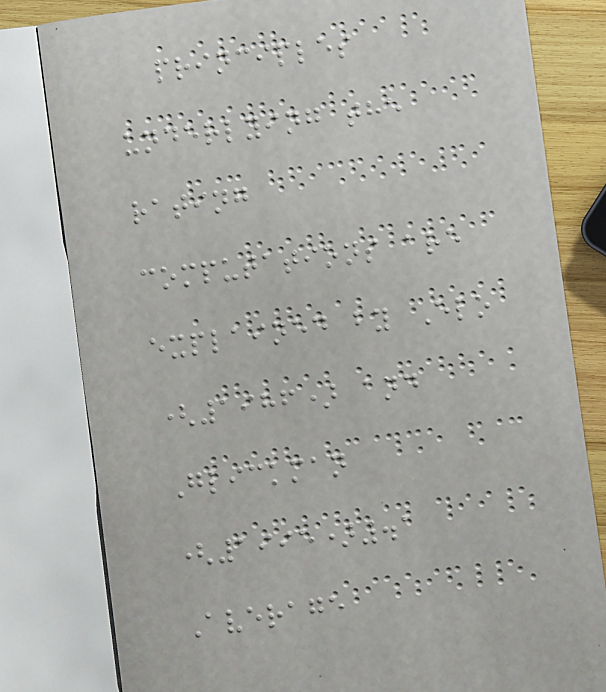principles
underlying the
rating
computations are
explained by Elo
(1986) and
Glickman
(1995).1
Average
